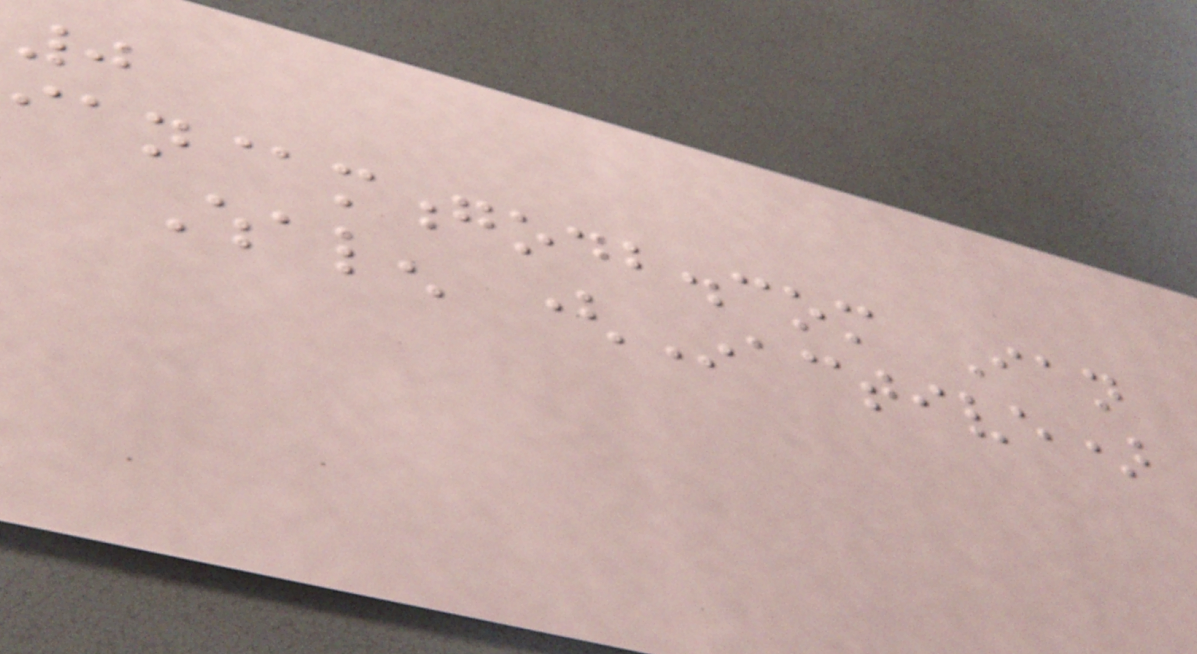0
ian@mongodb.com Ian
Whalen (Inactive)
